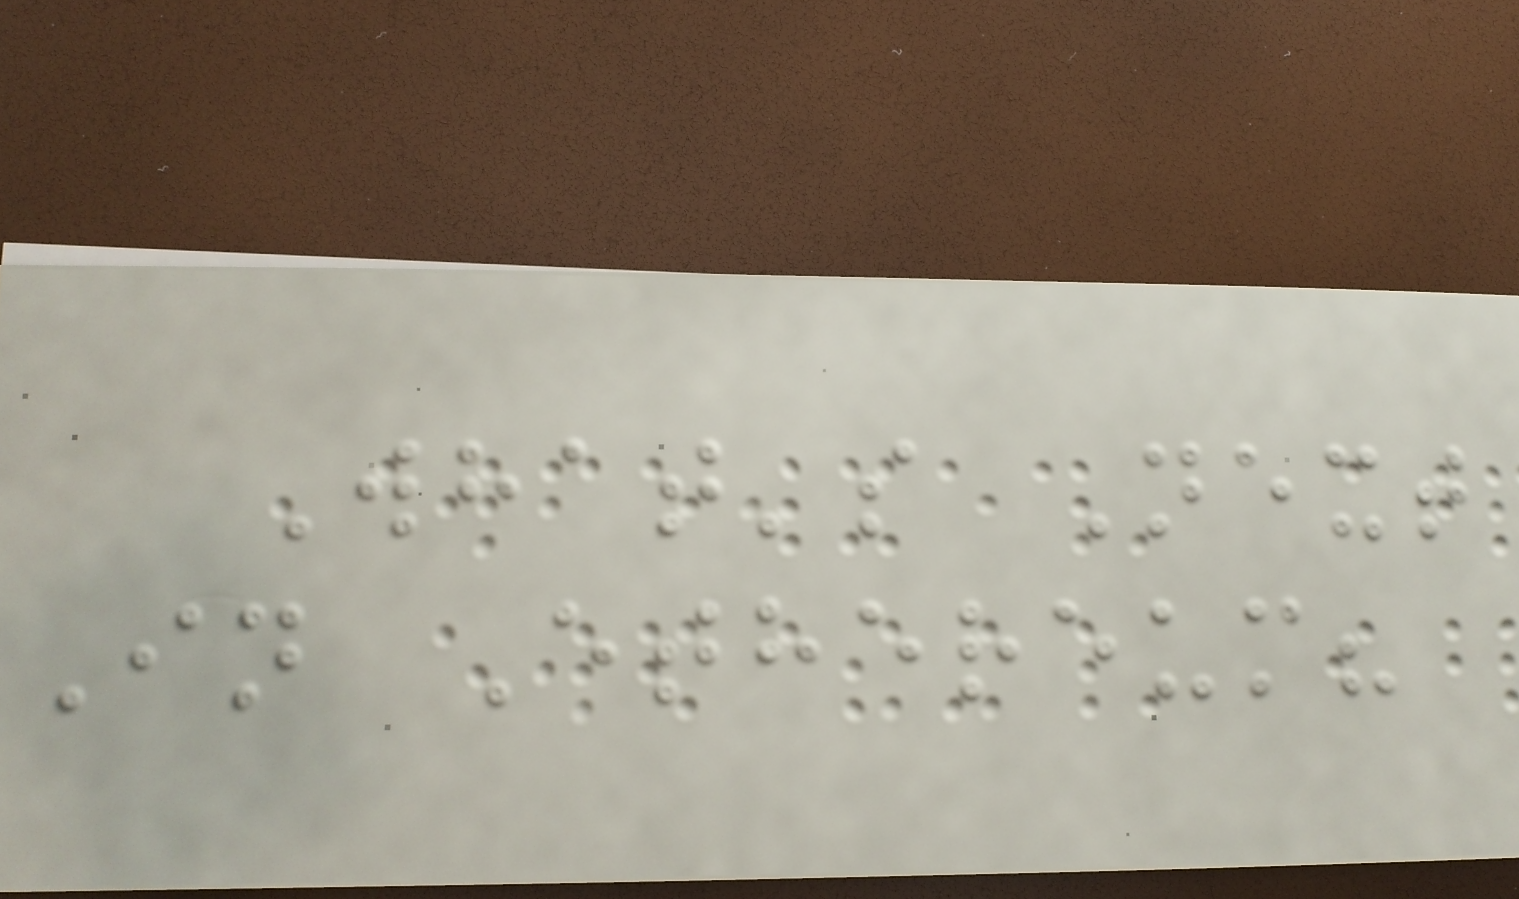What's Next
In Ethereum?
